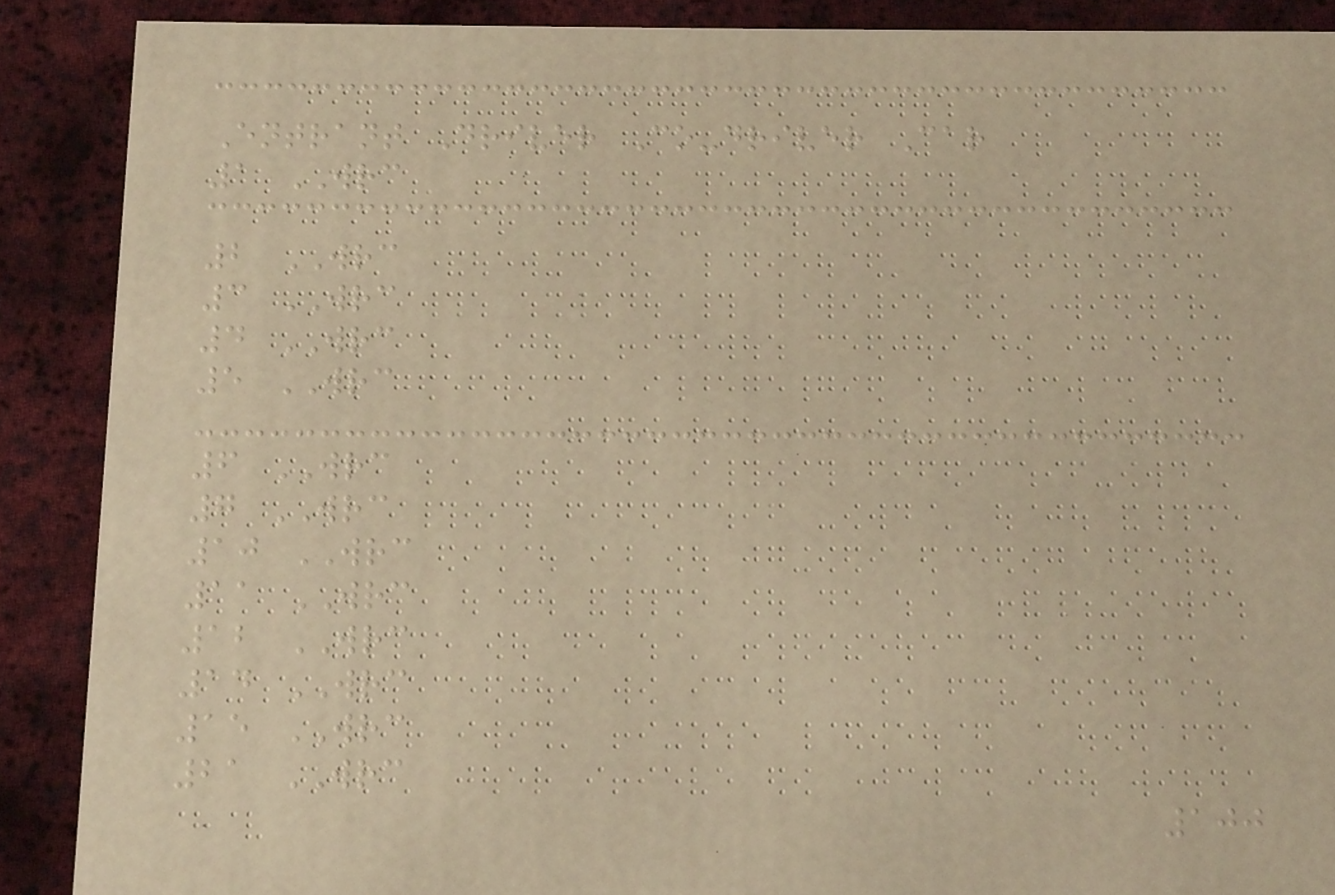Entrant Driver Co-driver Car
1 WRC
2 WRC
3 WRC
4 WRC
5 WRC
6 WRC
7 WRC
10 WRC
11 WRC
12 WRC
14 WRC
15 WRC
21 WRC
100
